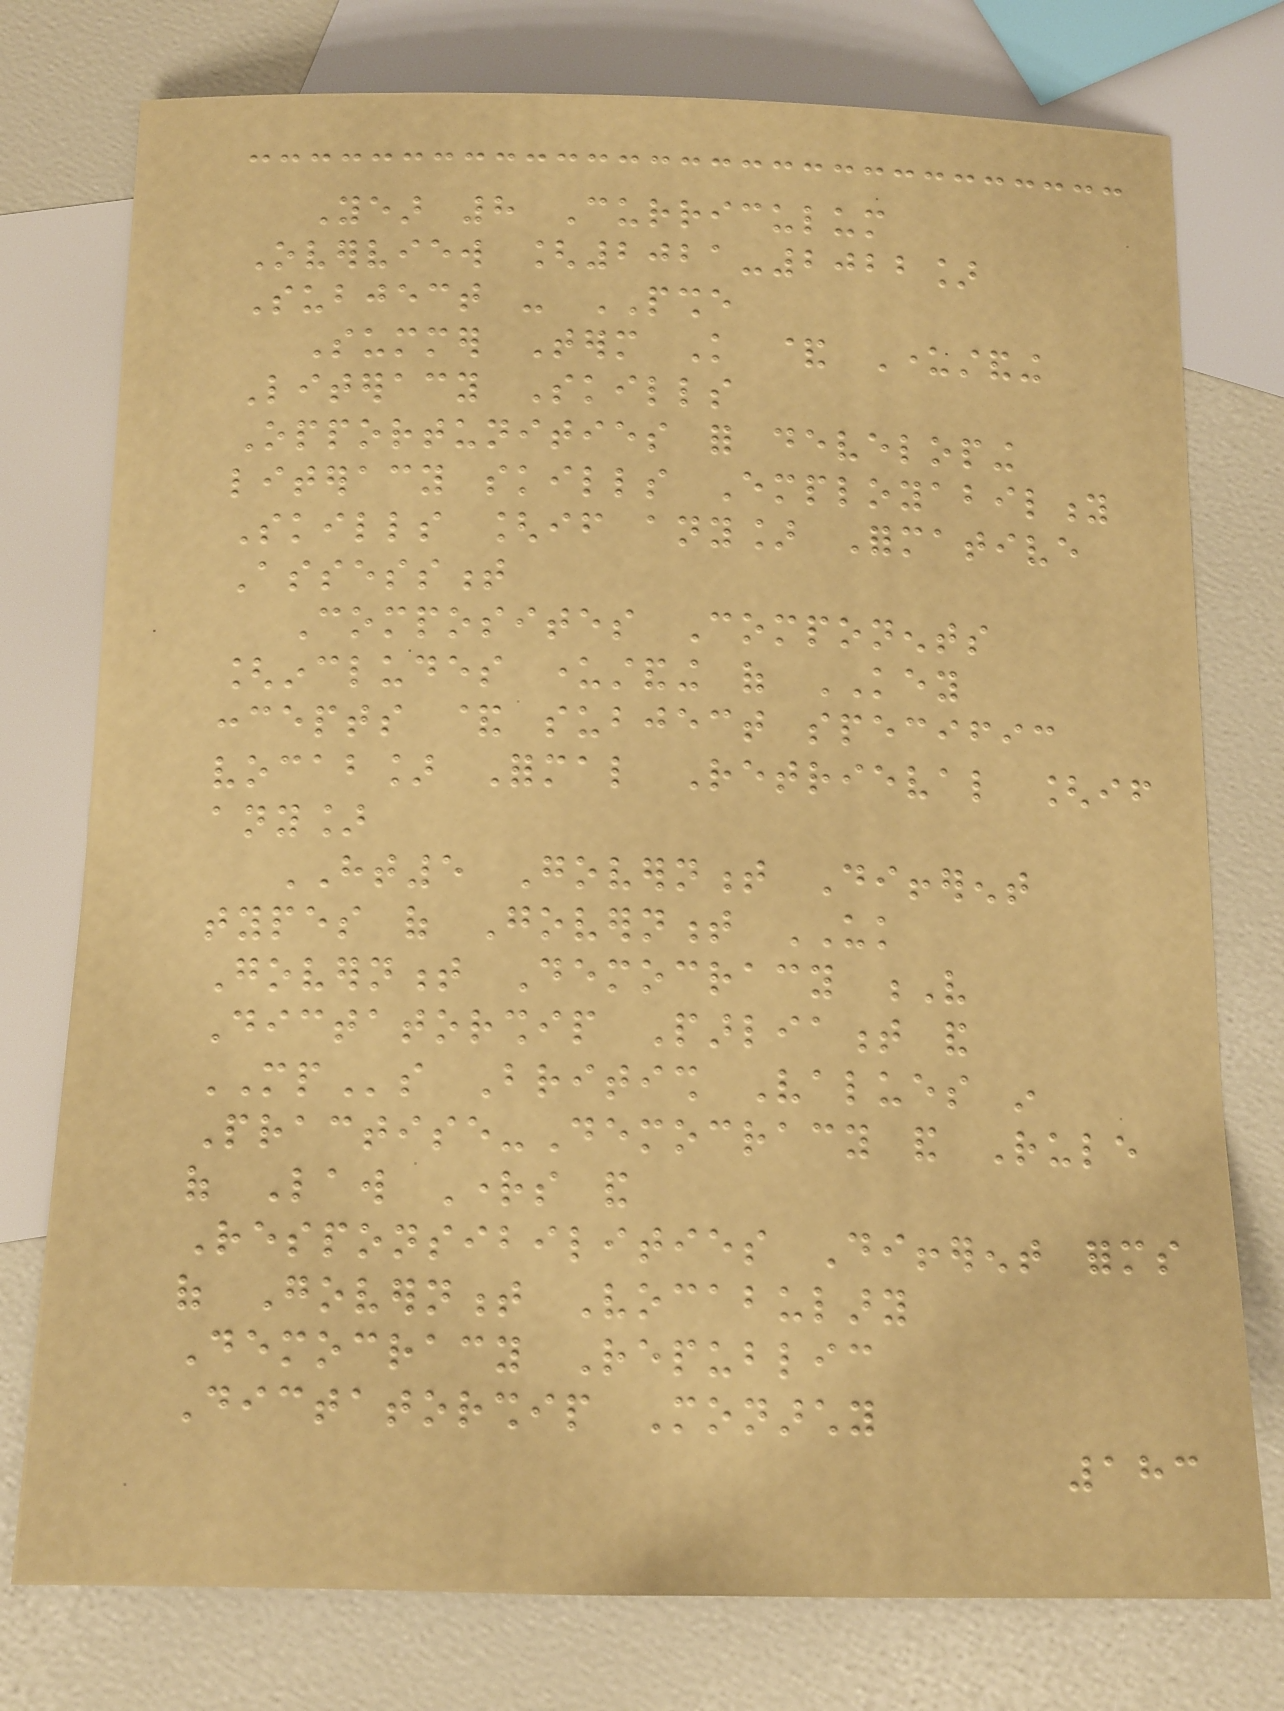Year 8 Curriculum
Overview [2021-2022]
Subject - PSHE
Summer Term Knowledge & Understanding
Literacy Skills
Opportunities for developing
literacy skills Employability
Skills [if any] Formative
Assessment
Composites Components
[includes understanding of KEY
concepts & subject specific
vocab] Formal Retrieval [if
any]
HT5 Government Different
types of Government UK
Government Democracy V
Dictatorship Parliament and
MPs British Values in
Practise-Democracy and Rule
of Law Rights and
Responsibilities Different forms
of Government Vocabulary
Democracy Republic
Dictatorship Monarchy
183
